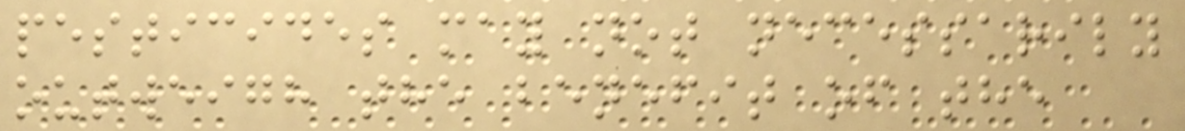pesticides may not necessarily
outweigh the benefit of the
